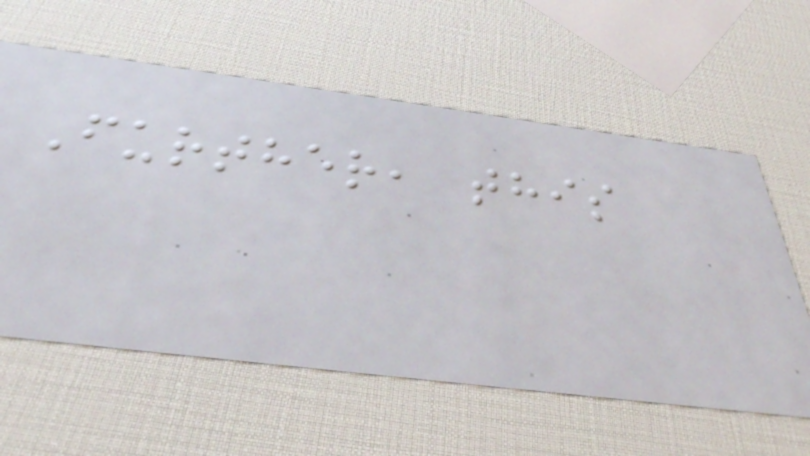Further, this
